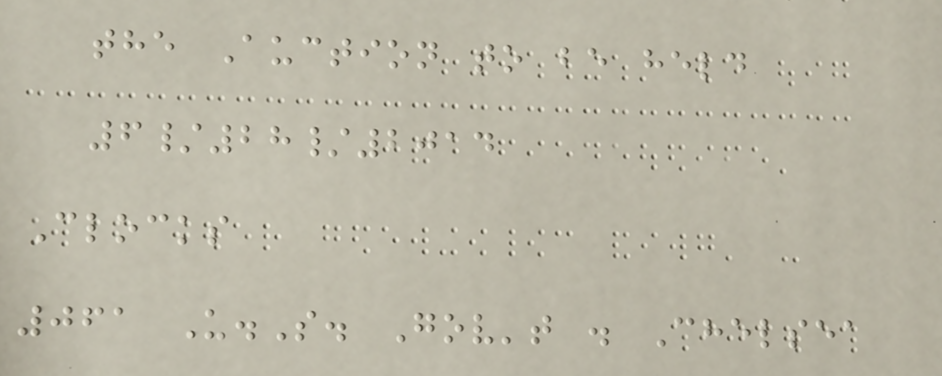the Auction to be held
6/28/2014
Clocks
061 U.S. Gov't . Chelsea
